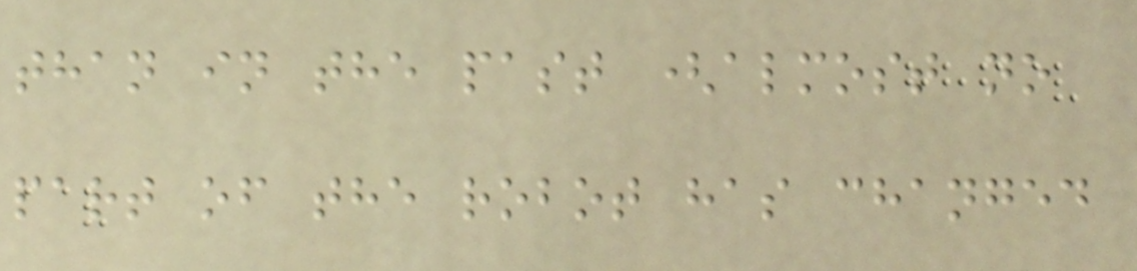than in the past (almost no
part of the robot has changed
